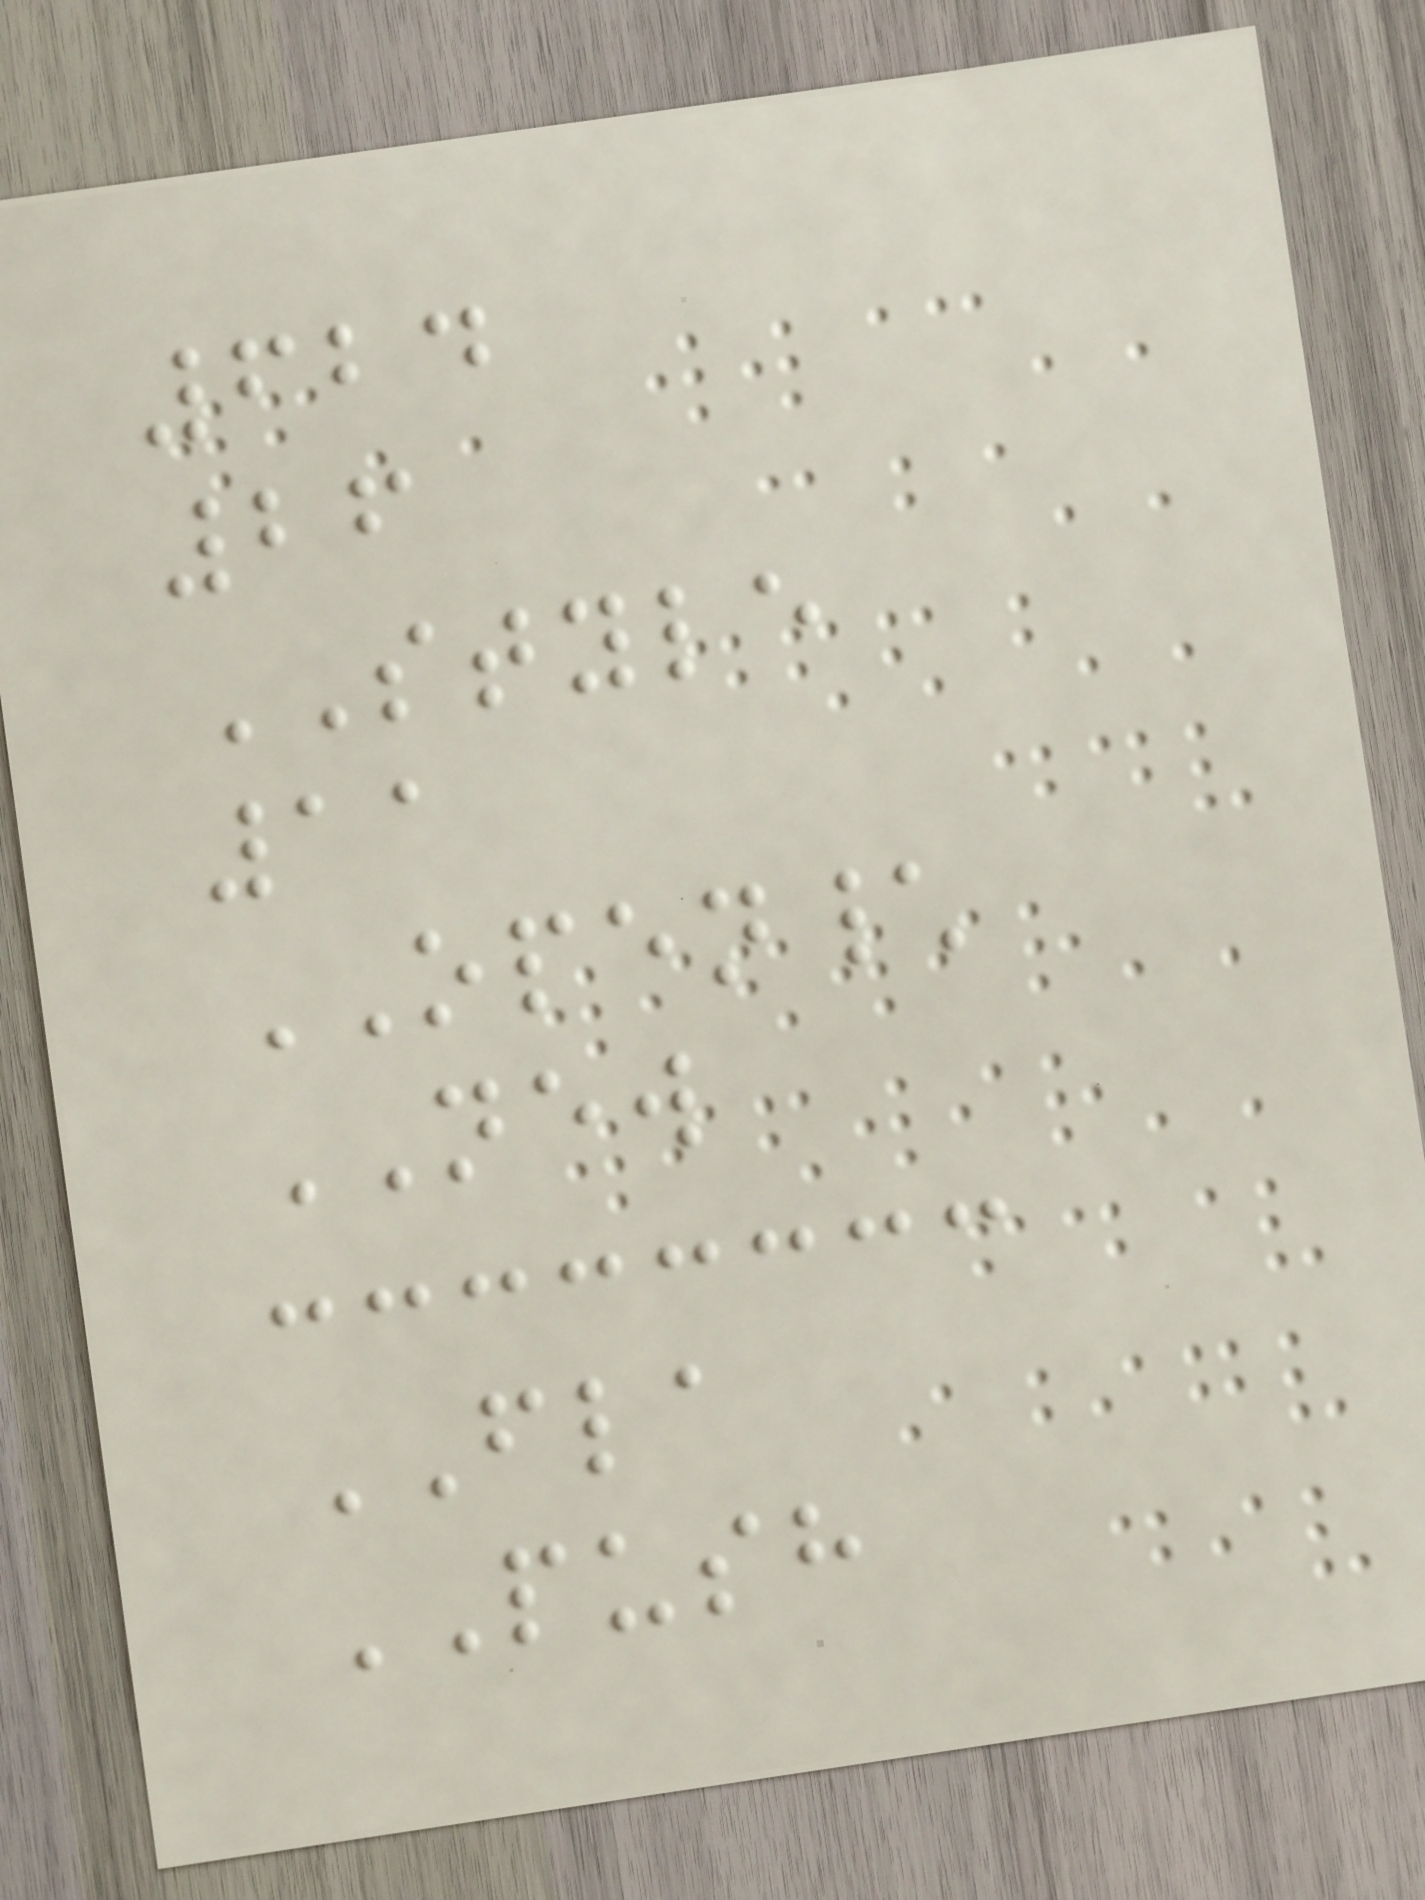624
26
STYLE
11
OPEN\
NEW
FLA
PUSH
